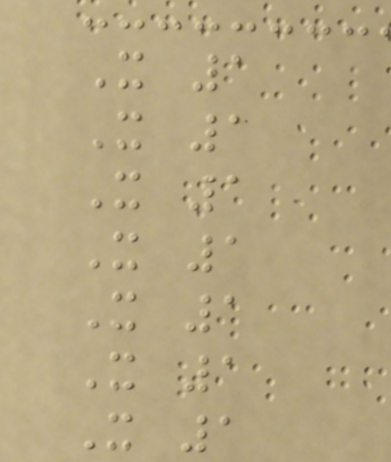X 1
X 1
X 1
X 1
X 1
X 1
X 1
